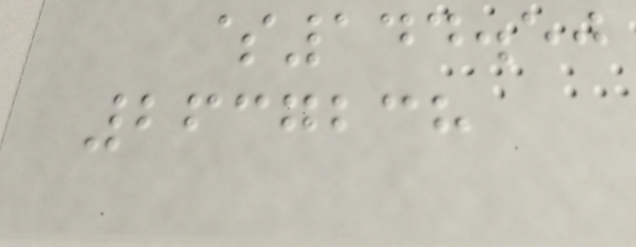$144.50
2637238
